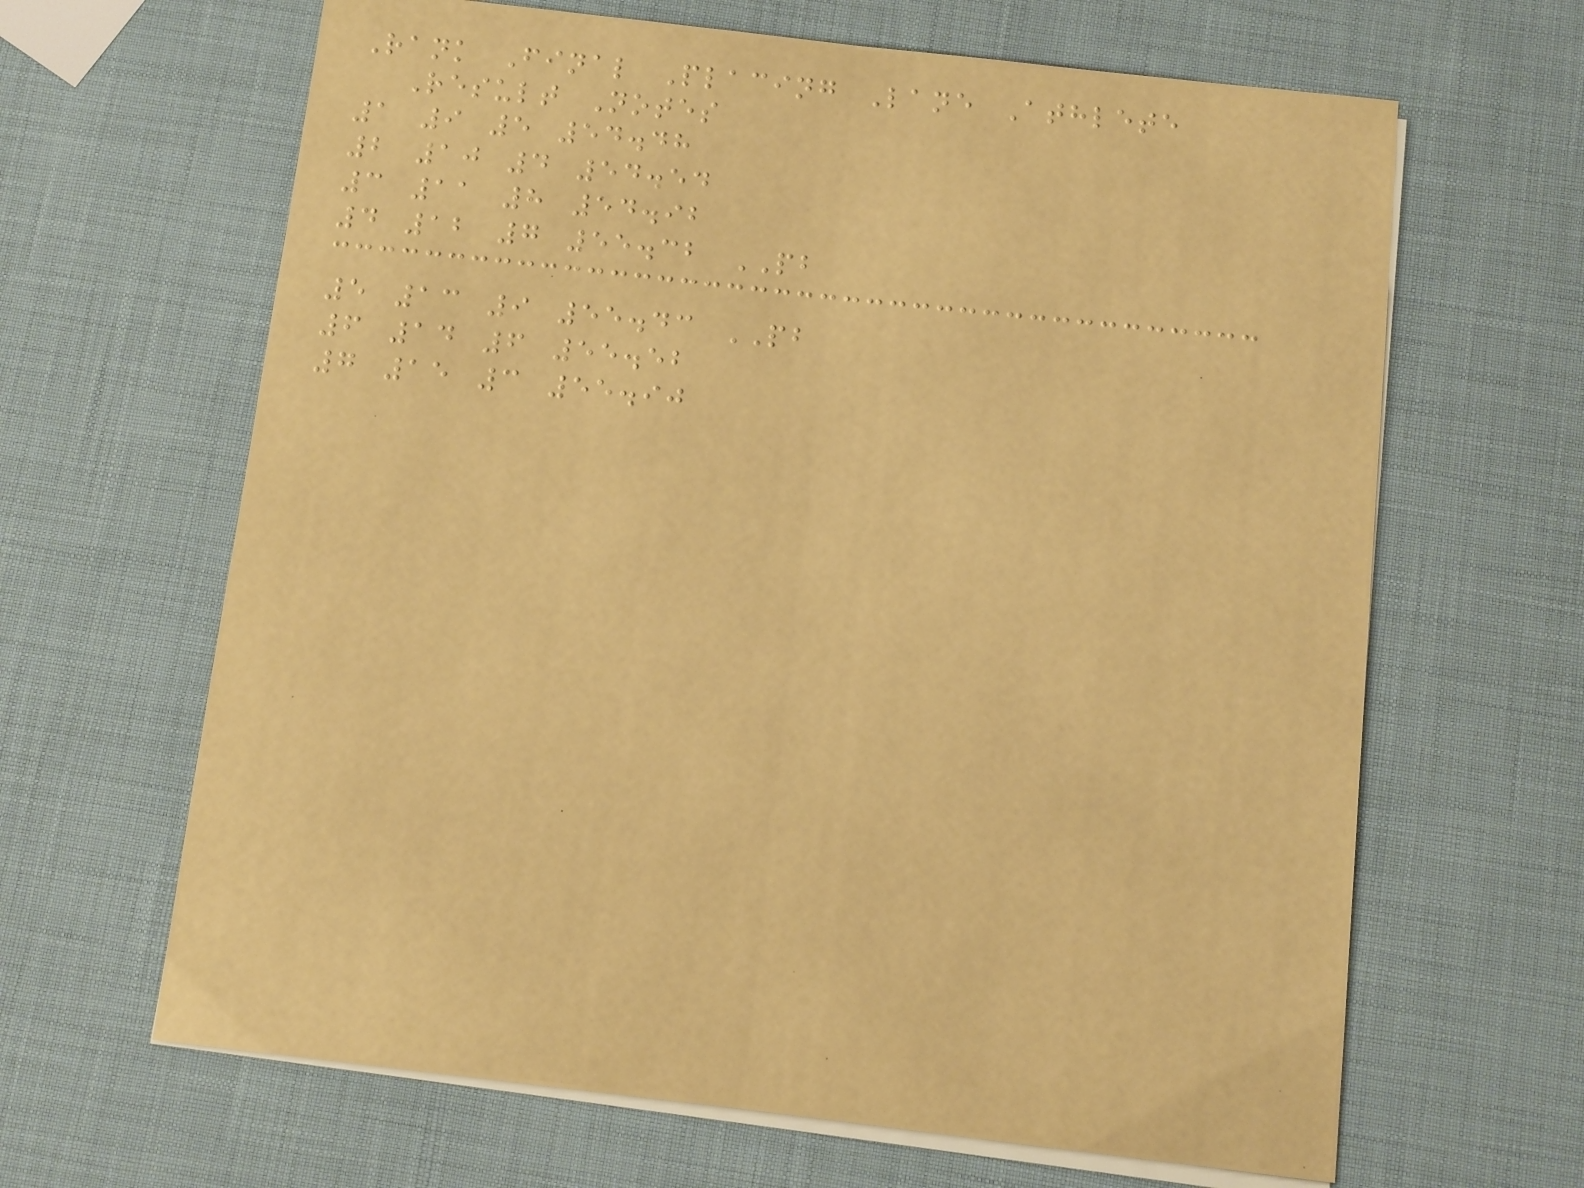Rank Final Placing Lane Athlete
Result Notes
1 9 5 54.48
2 10 4 54.54
3 11 8 54.92
4 12 7 55.32 PB
5 13 9 55.43 PB
6 14 6 55.52
7 15 3 55.90
